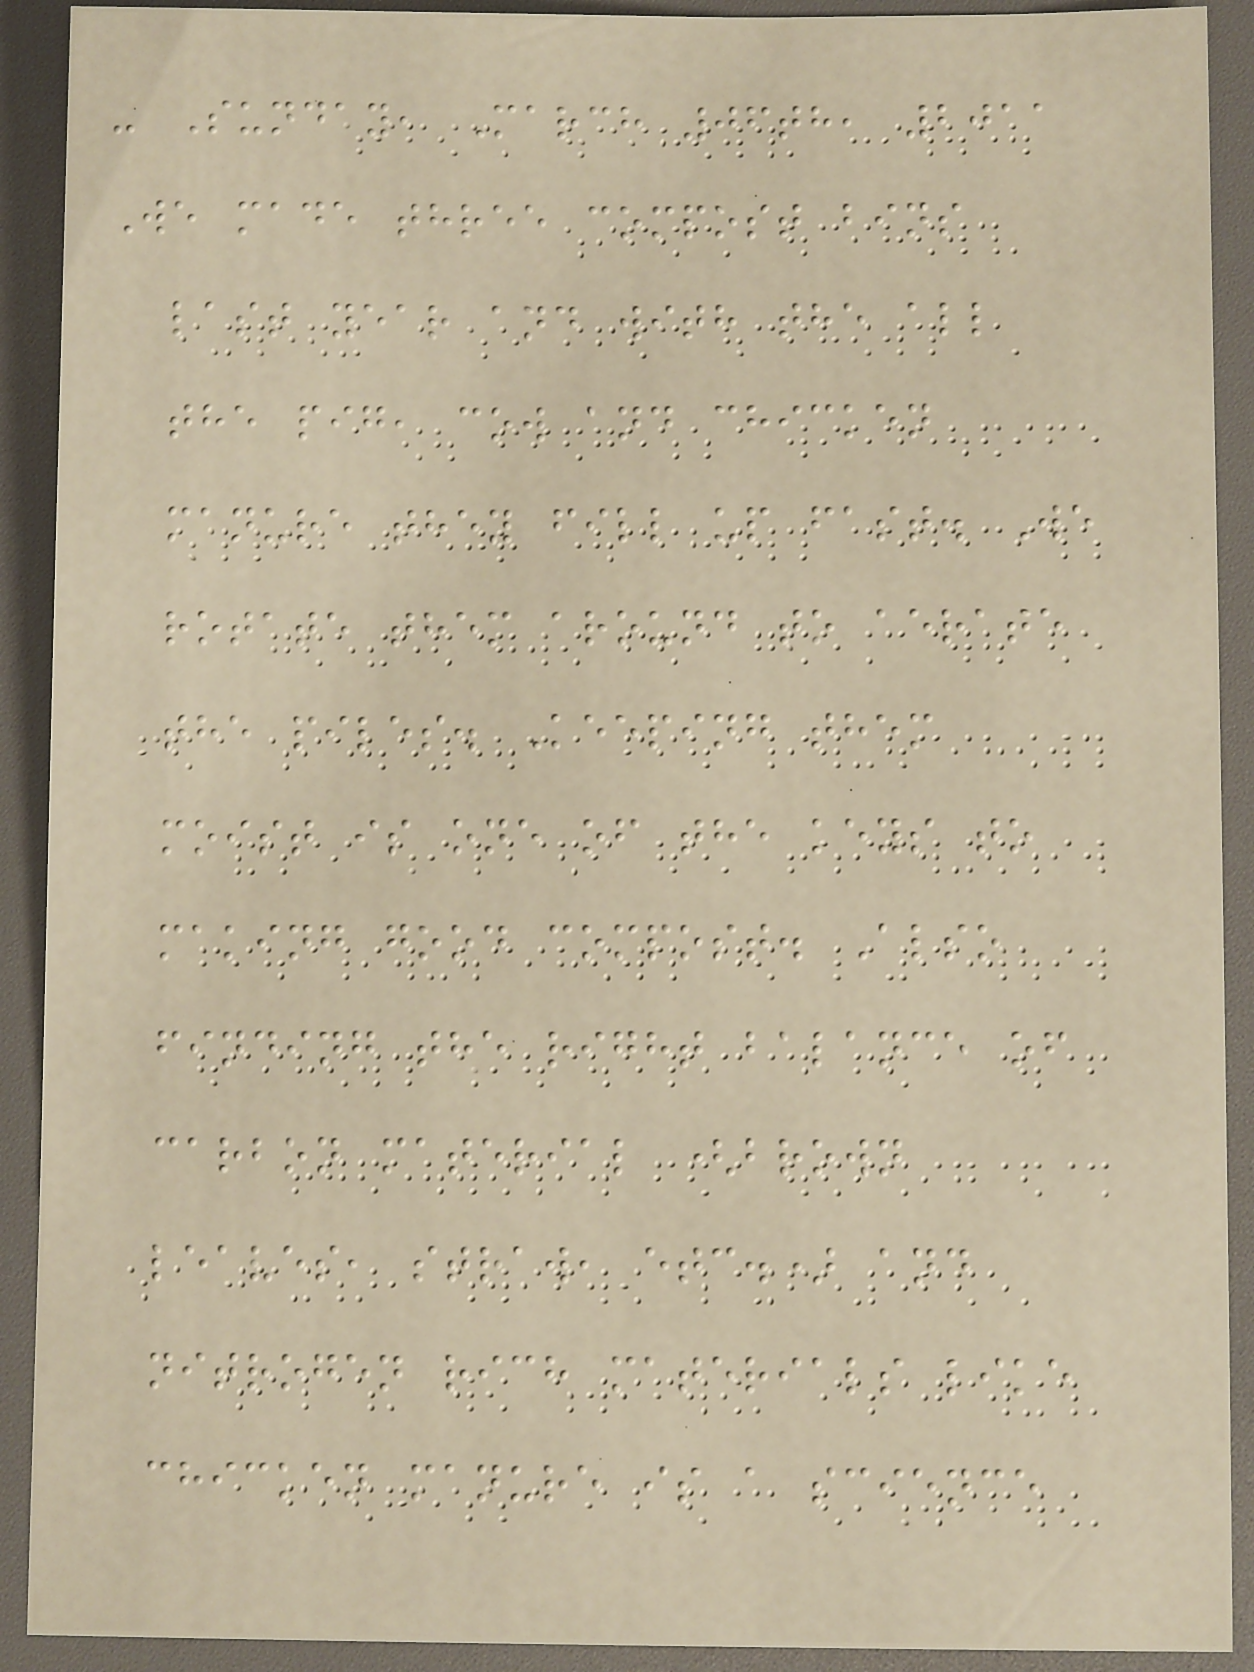- Sunday, March 06th, 2011
We made three compost bins
last year and with the all
the pig, cow and chicken
manure they fill up fast. We
rotate them around to aerate
the piles. Keeping them
moist is one of the keys to
making good compost. Also
finding the right balance of
carbon material (brown
leaves, straw, etc.) and
nitrogen rich materials like
chicken manure is a science
